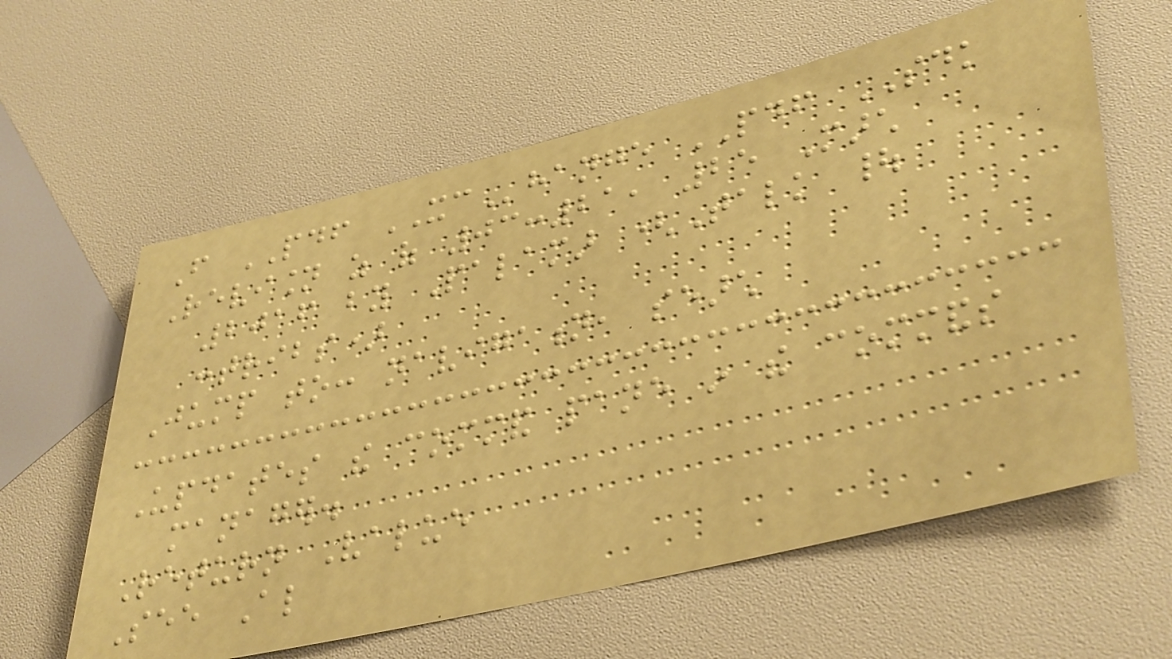From PDF XChange PDF SDK
Revision as of 03:21, 25 March
2016 by Palamar (Talk |
contribs)
Jump to: navigation, search
Updates the command pane in the commands
manager.
Return Value
See Also
